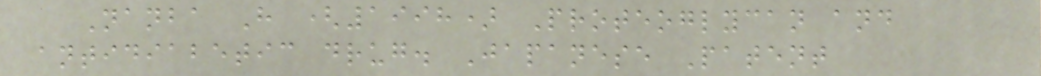Nanba H (1998) Proteoglycan and
antidiabetic drug. Japanese Patent
